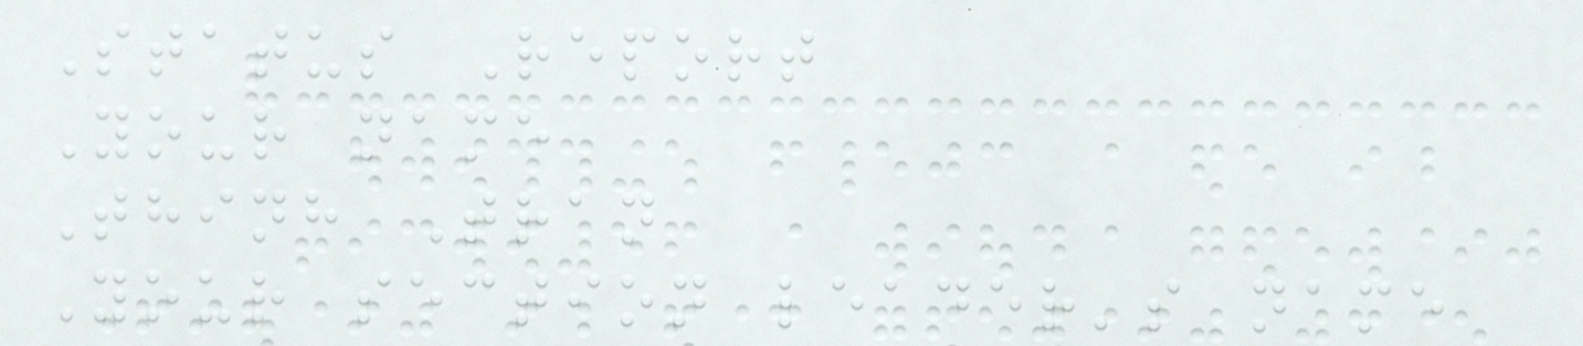Status Report
Your name
Thinh Tran
Your section leader's name
